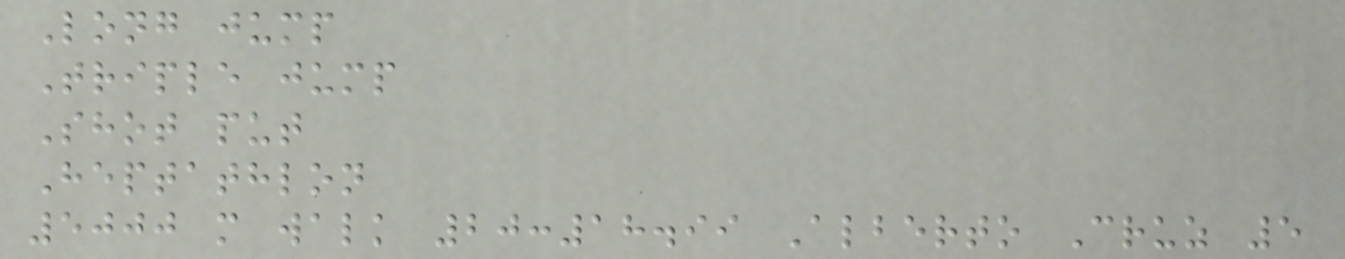Long jump
Triple jump
Shot put
Heptathlon
5000 m walk 20:18.99 Alberto Cruz 5
